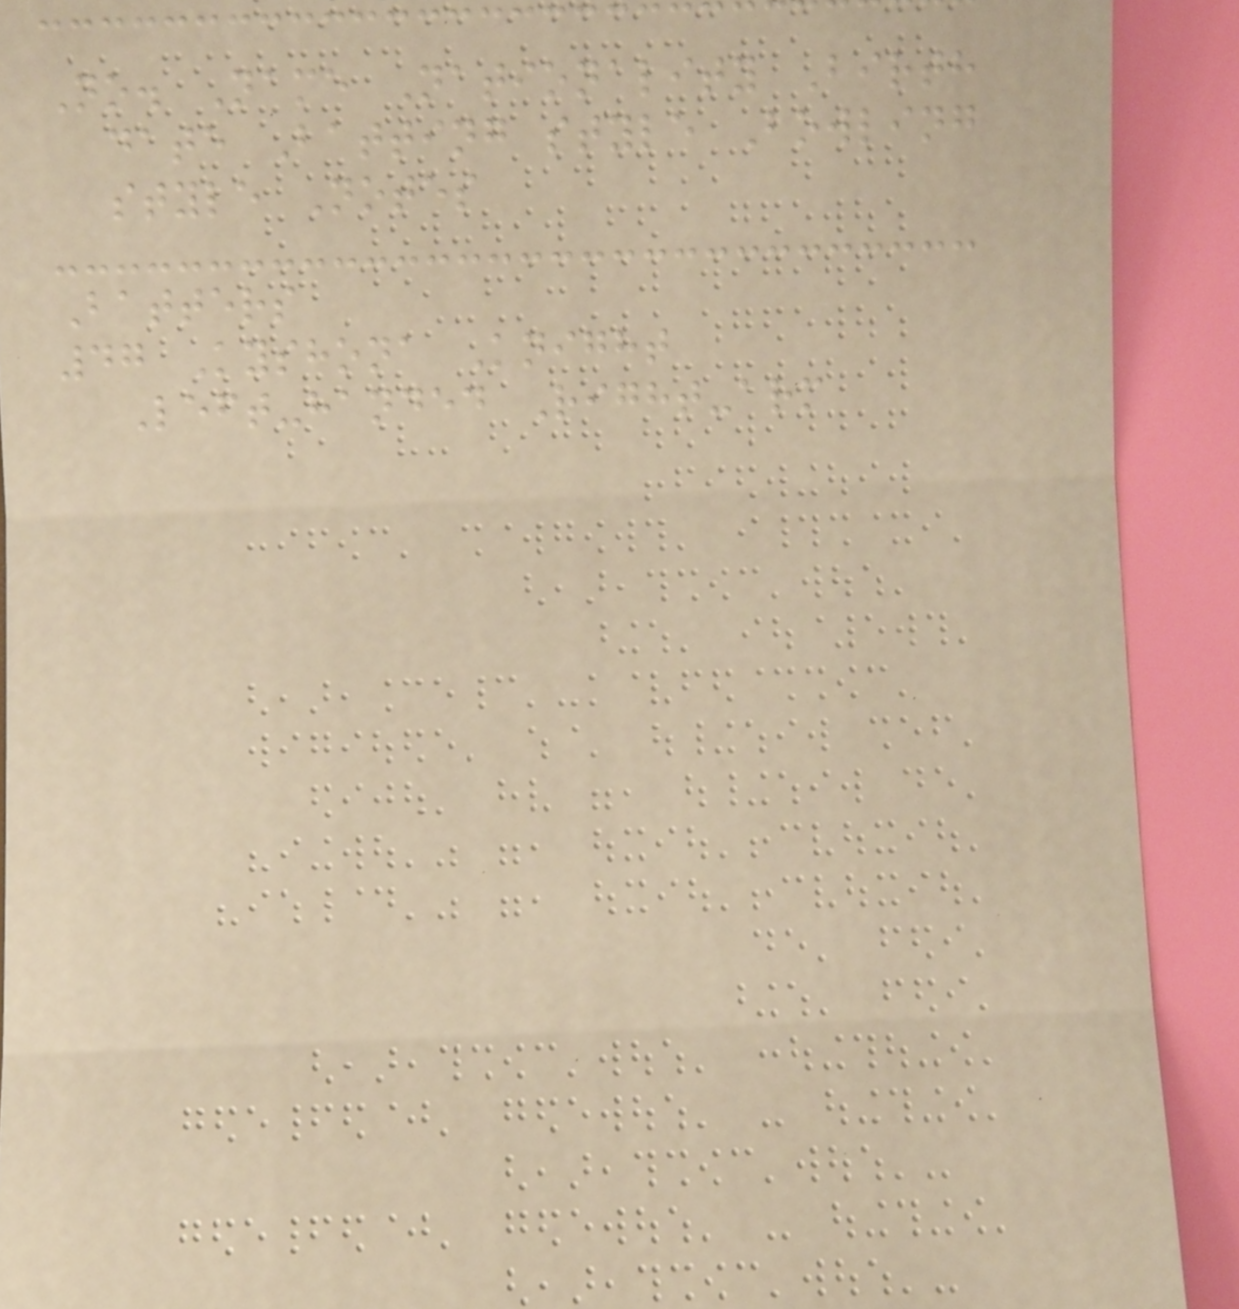No. Name Nationality Birth
date Batting style Bowling
style Notes
Batters
47 Kyshona Knight
Left-handed Right-arm
